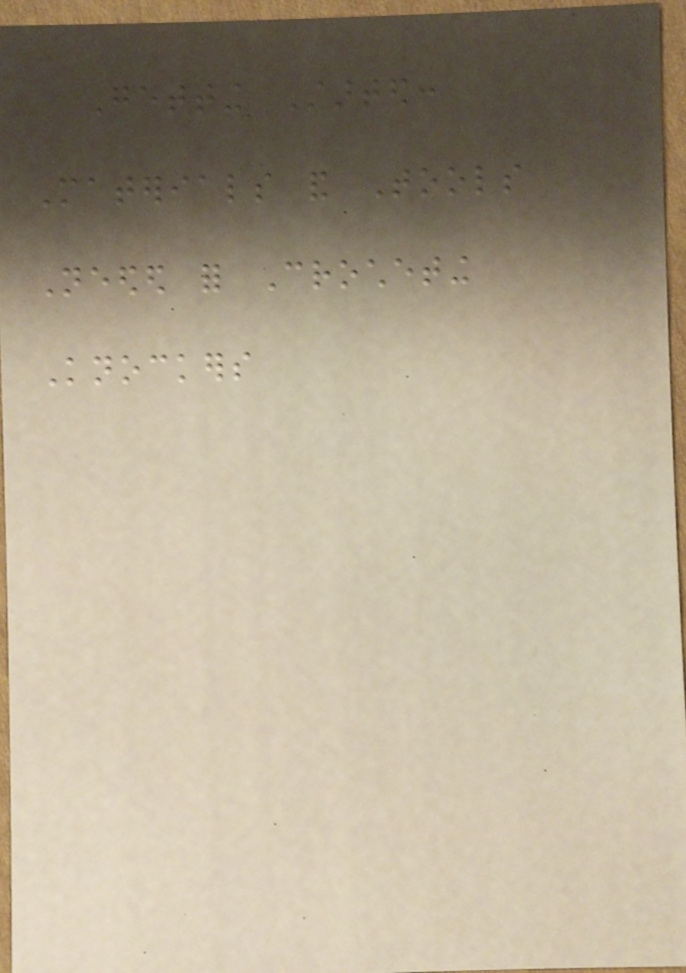Getting Started:
Materials and Tools
Needed for Crocheting
Knockers
